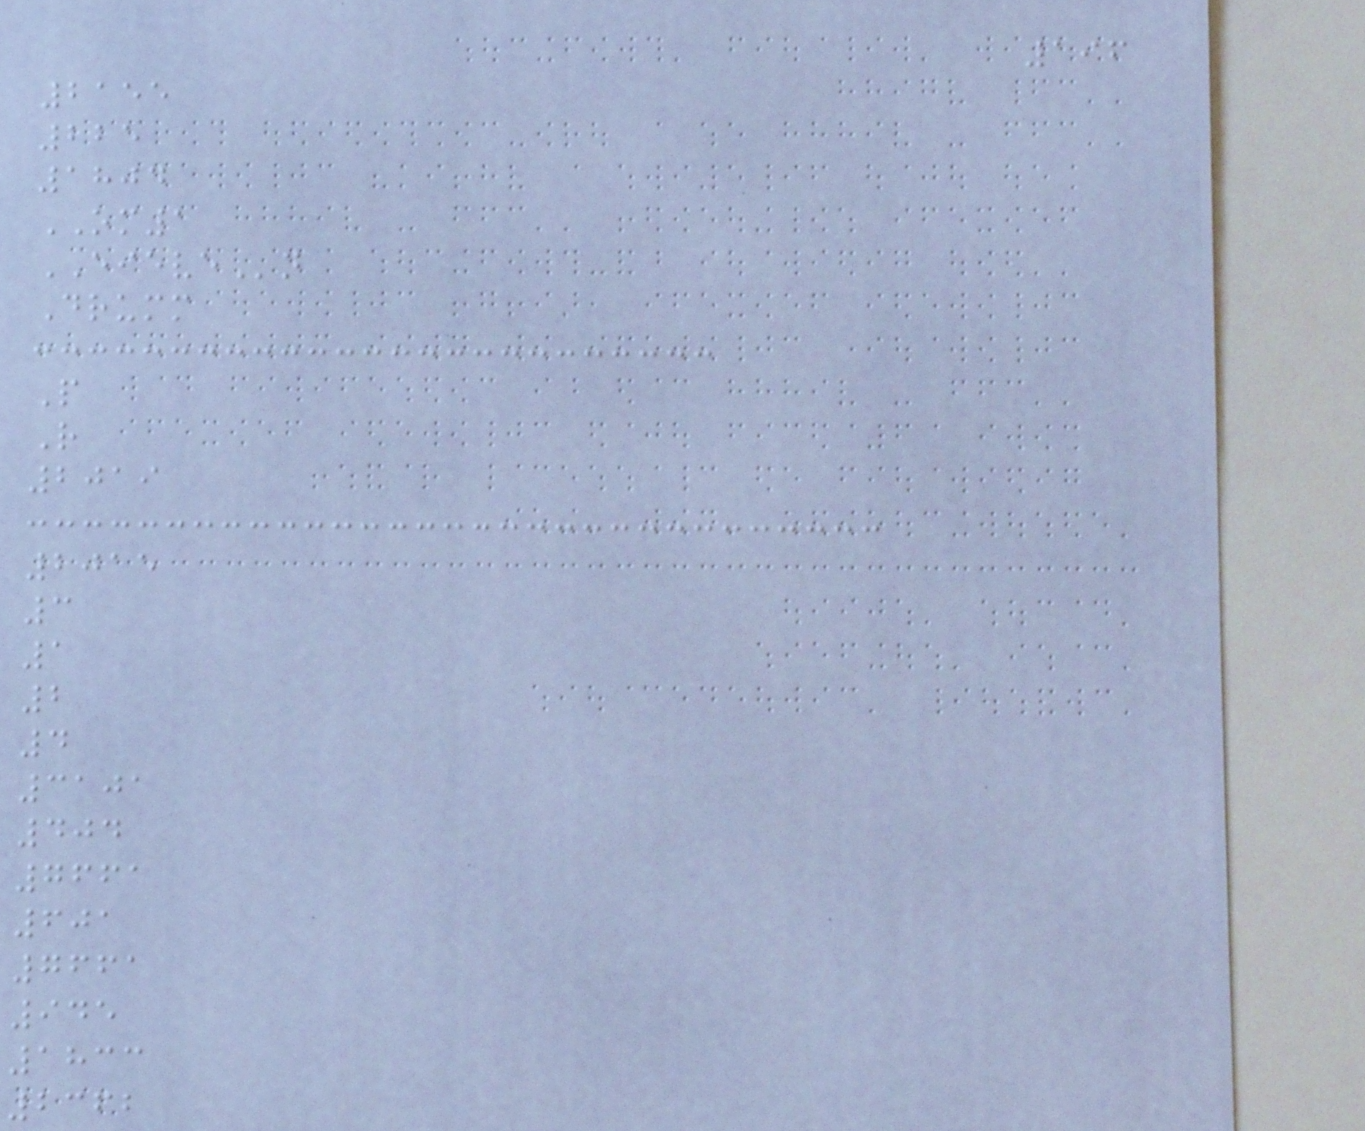196
2155
225
1804
OM1
EIEVEn
Drumm
P
R
2019
2015
3
1
2
4
3101
404
7661
601
7661
945
1833
2362
